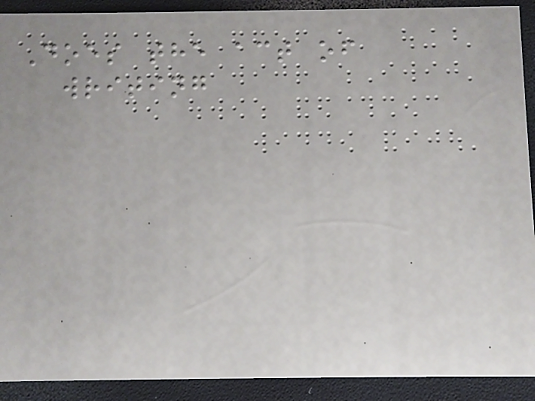Does the act of
writing
